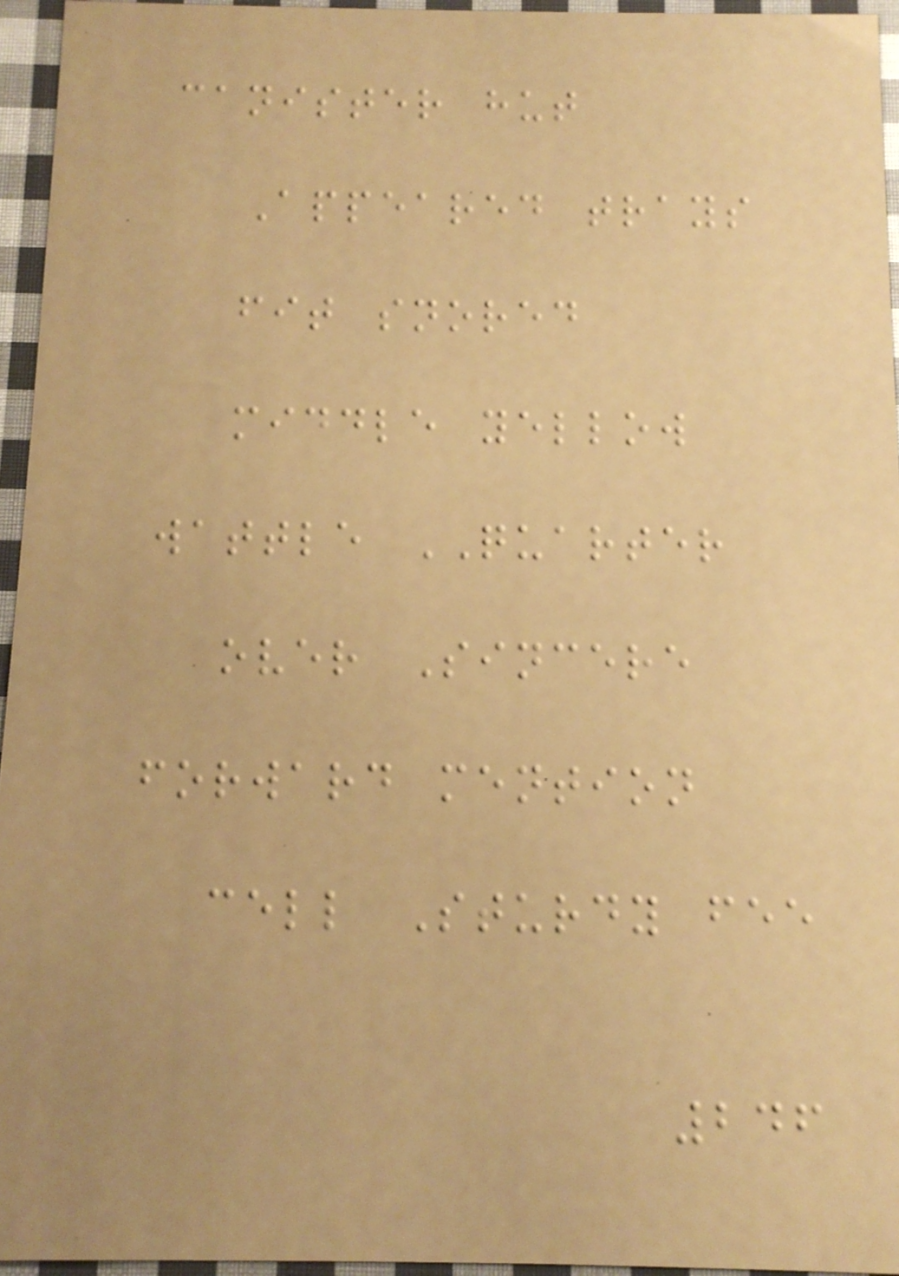canister hut
Appeared trays
fit snored
middle yellow
wattle QUARTER
over Sincere
forward mention
cell Sturdy fee
246
